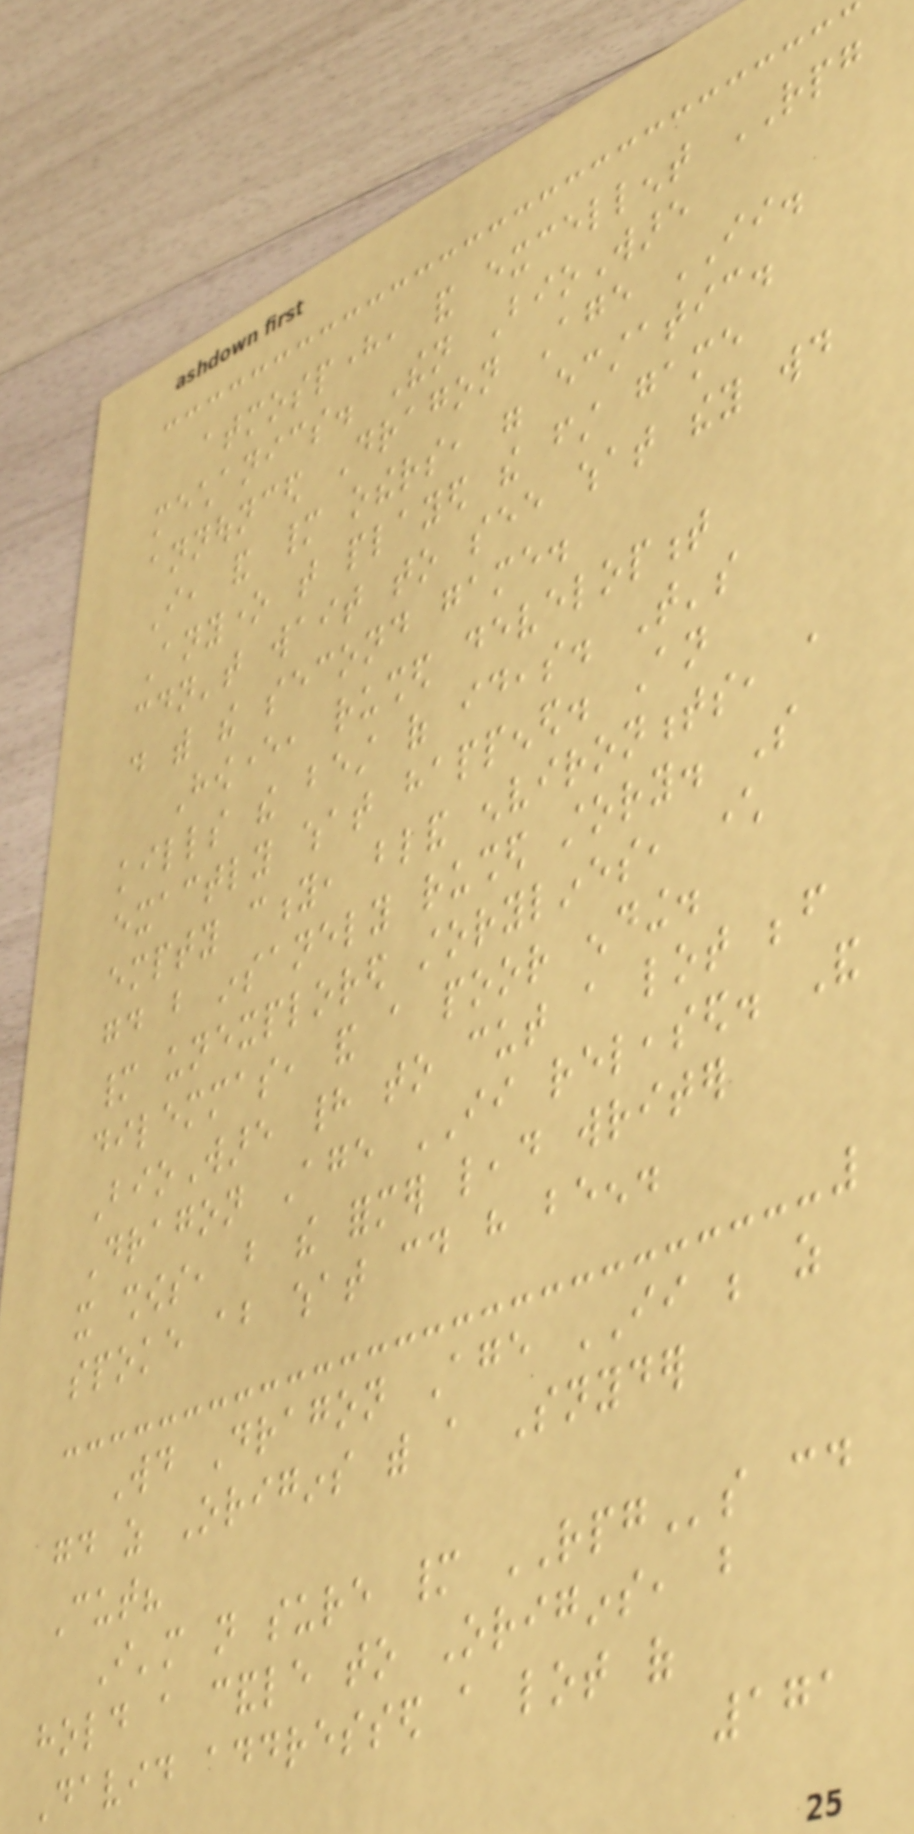atmosphere, and excellent RPG
mechanics. Then BioWare
announced Dragon Age II.
I, and many others, were ecstatic.
Anyone that played the first game
couldn't wait to see what they would
do with the second game.
However, rushed development
kills the best of ideas. That's
exactly what happened. An
empty city, bland environments, a
good but insanely rushed story. So
many unexplored storylines, character
dilemmas, and a poor ending.
BioWare had to cut a lot before
Dragon Age II released. And
it shows, but the former lead writer
spoke about what could have been.
Would Dragon Age II be as
good as Origins with a Snyder
Cut?
I'm not sure many RPGs could
hold a candle to Origins, but
David addressed a lot of
171
